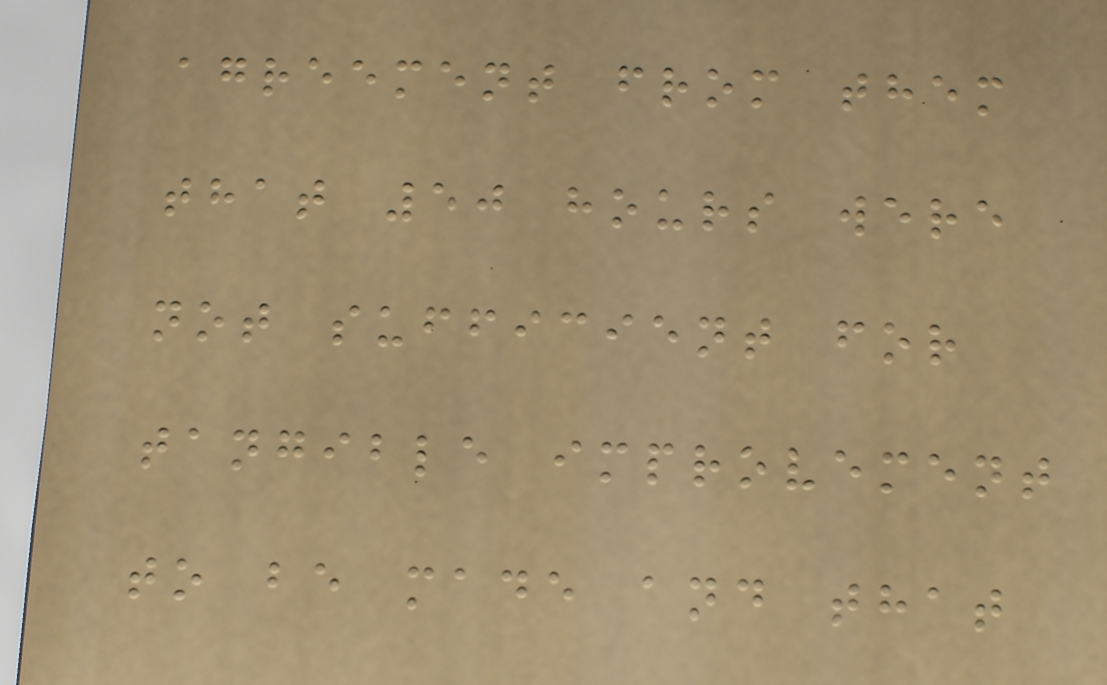agreement from them
that 50 hours were
not sufficient for
tangible improvement
to be made and that
